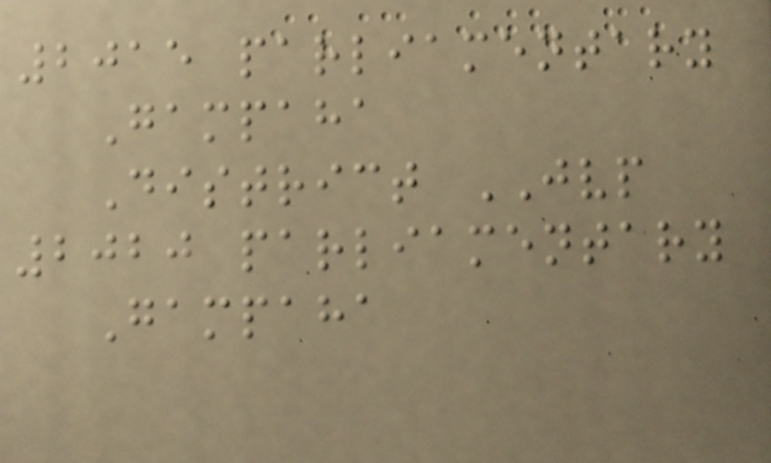2015 parliamentary
Gampaha
District JVP
2020 parliamentary
Gampaha
